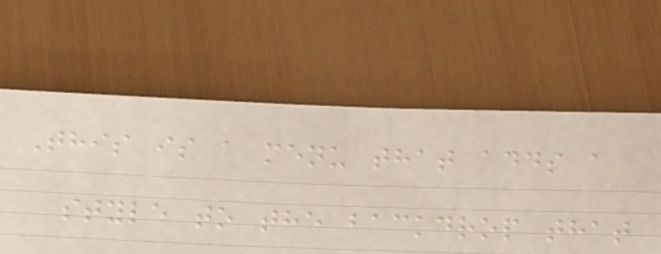This is a menu that adds a
style to the backdrop that
